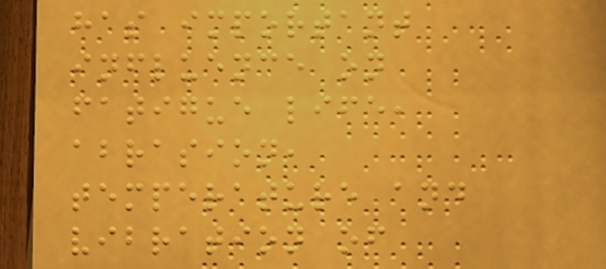has important
influence on
fatigue life,
abrasion,
temperature and
vibration of
